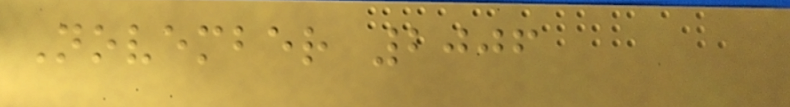November 2006
